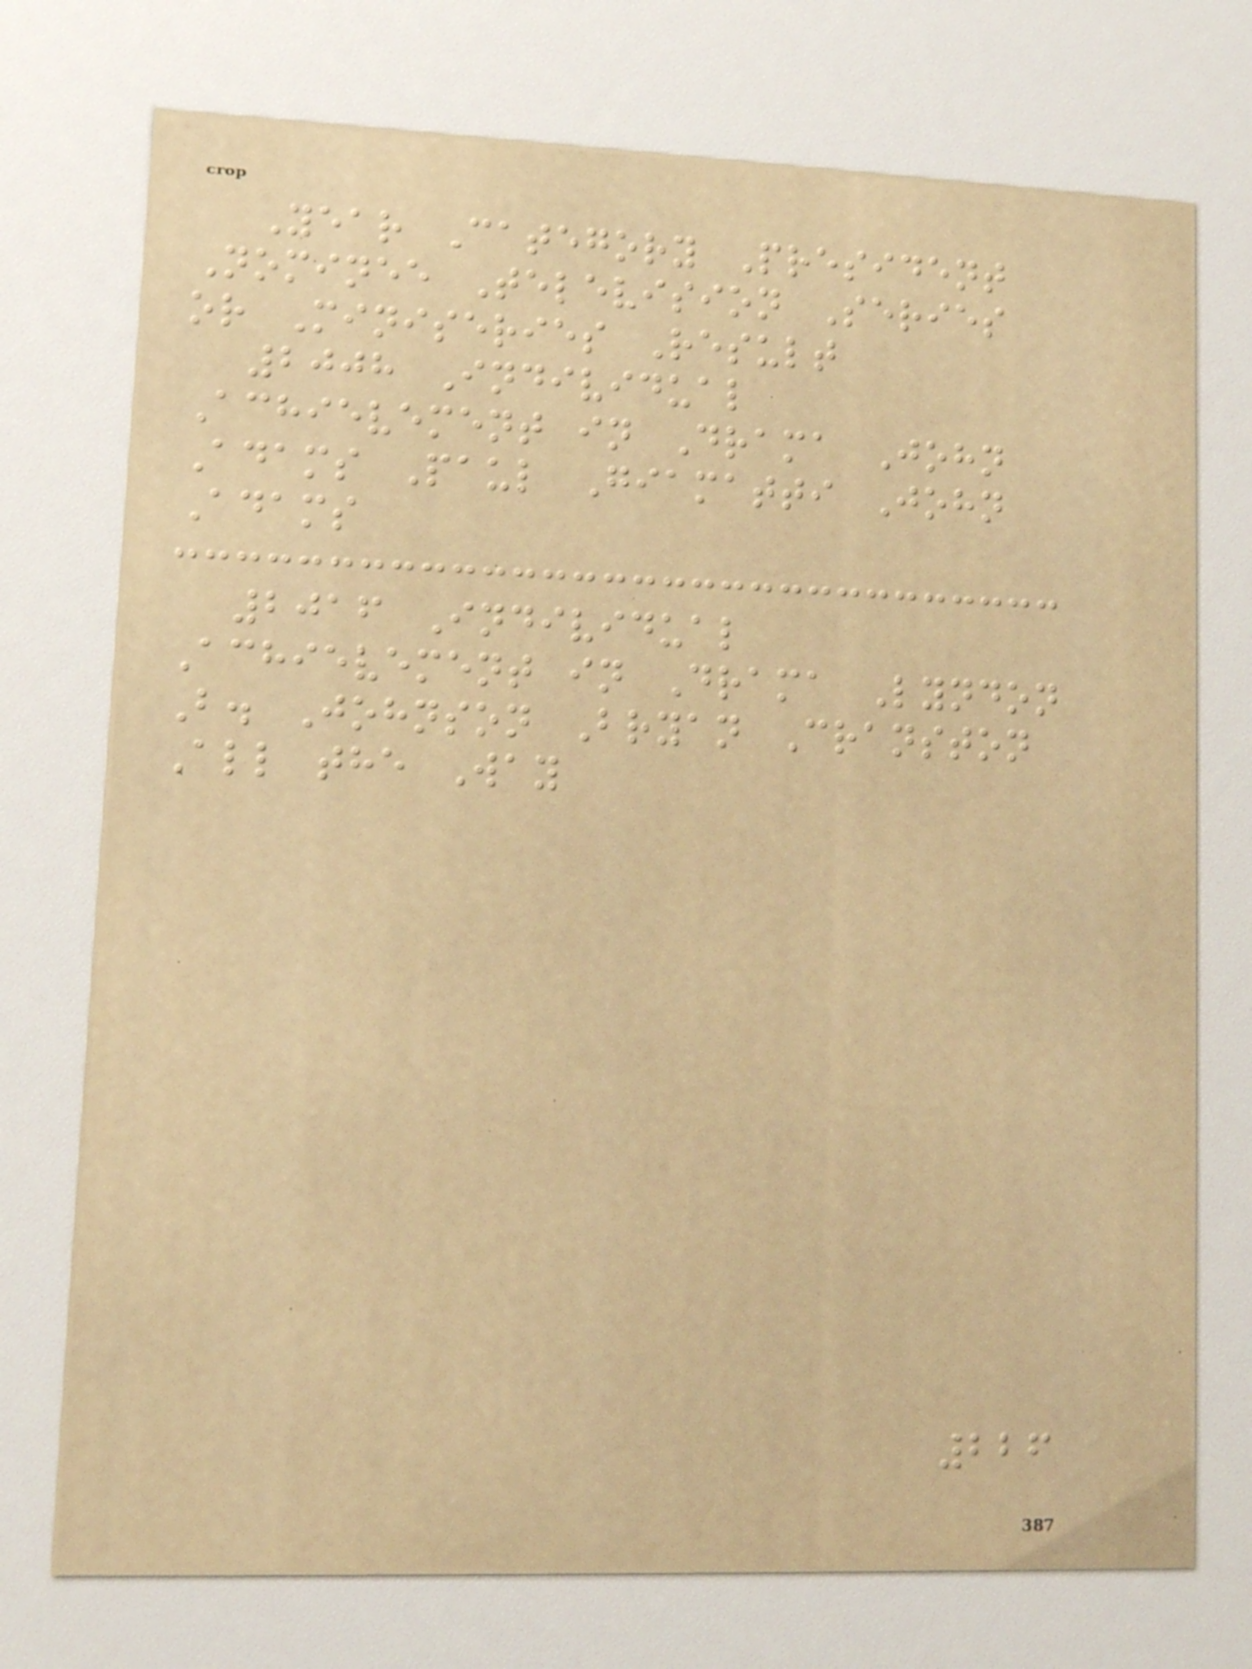Year Category President
Nominee Television Series
or Miniseries Result
2008 Individual
Achievement in Drama John
Adams Paul Giamatti John
Adams
2016 Individual
Achievement in Drama Lyndon
B. Johnson Bryan Cranston
All the Way
226
